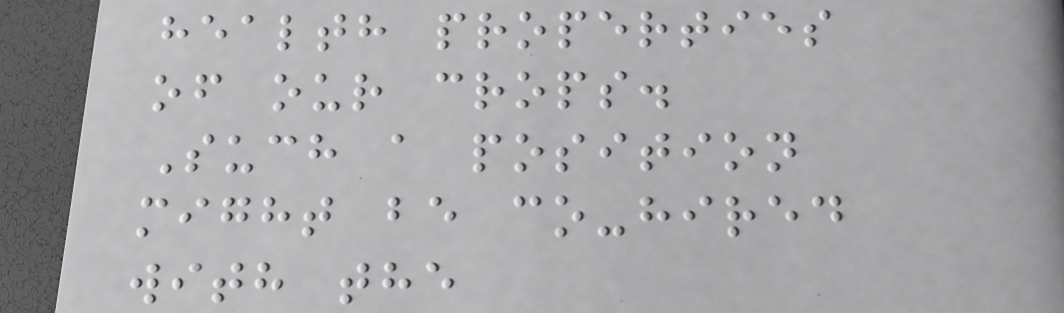health properties
of our crops.
Such a position
might be co-hired
with the
